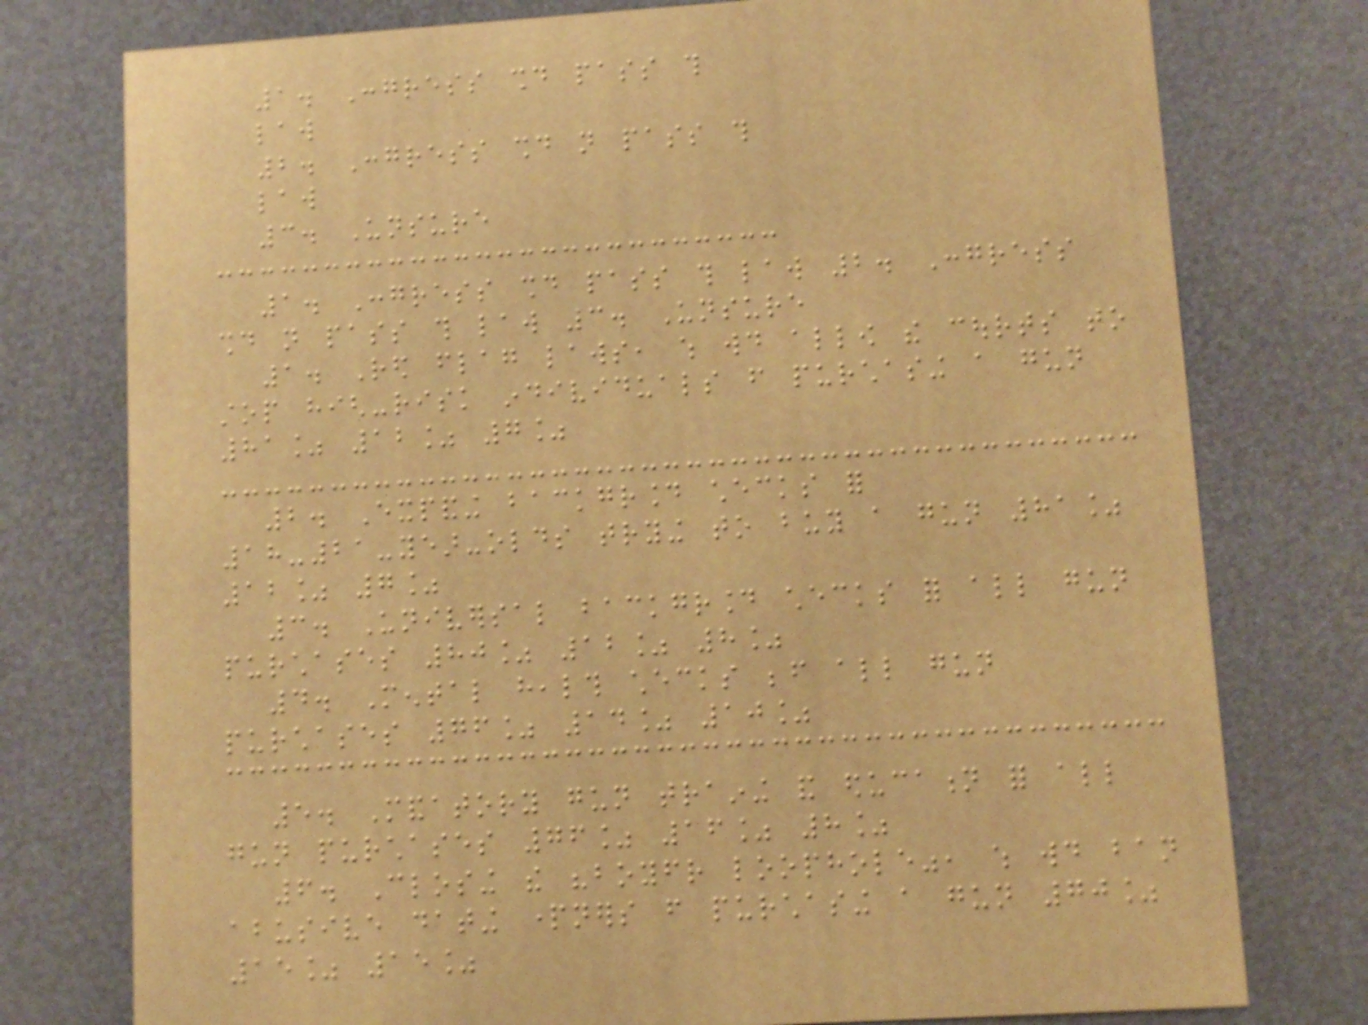1. Congress should pass this
law
2. Congress should not pass this
law
3. Unsure
1. Congress should pass this law 2. Congress
should not pass this law 3. Unsure
1. Red flag laws, which would allow the courts to
stop high-risk individuals from purchasing a gun
81% 12% 7%
2. Expanding background checks for
18-21-year-olds trying to buy a gun 81%
12% 7%
3. Universal background checks for all gun
purchases 80% 12% 8%
4. Mental health checks before all gun
purchases 76% 14% 10%
5. Mandatory gun training and education for all
gun purchases 76% 16% 8%
6. Closing the "boyfriend loophole", which would ban
abusive dating partners from purchasing a gun 70%
15% 15%
